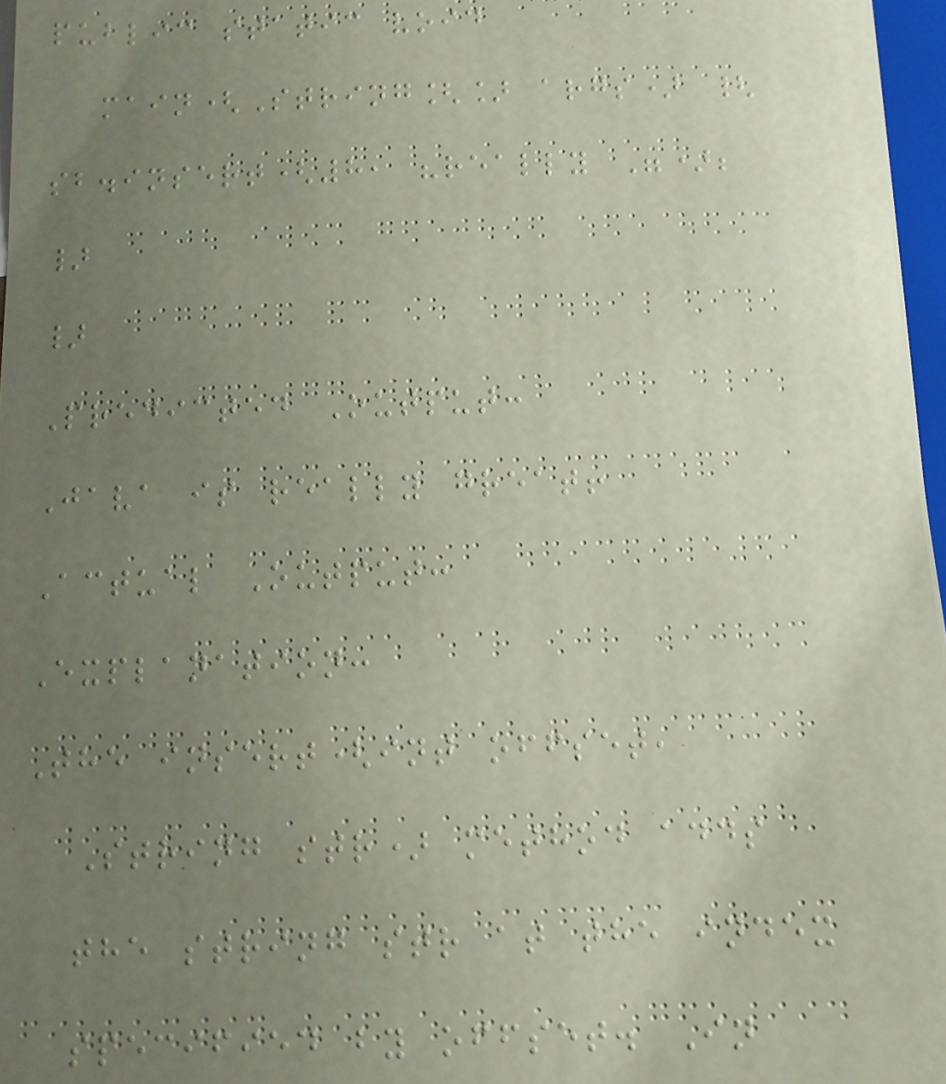public static void
main(String[] args) {
sb.insert(8, "really ");
}
}
Predicted Output:
Java is really great!
Actual Output:
Explanation:
The insert(int offset,
String str) method adds
the string str at the index
specified by offset. In
